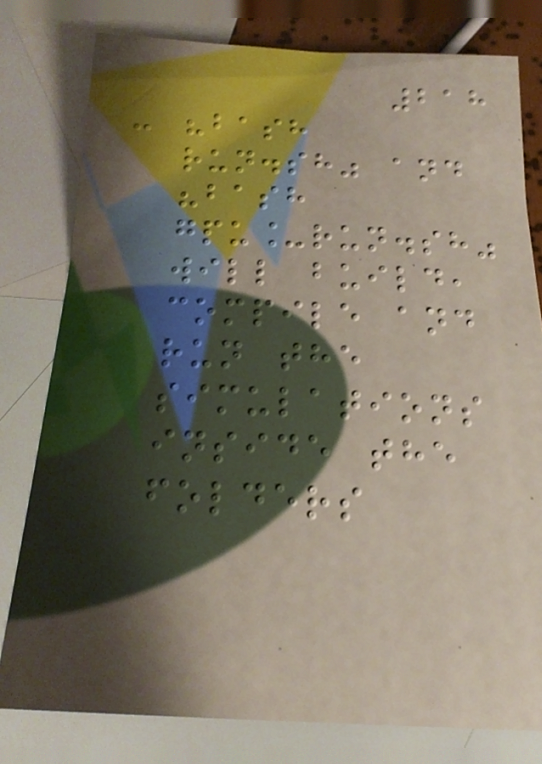218
- "bash
run.sh" and
"bash
gpu_run.sh"
will build,
compile and
run the
simulations
inside the
folders
